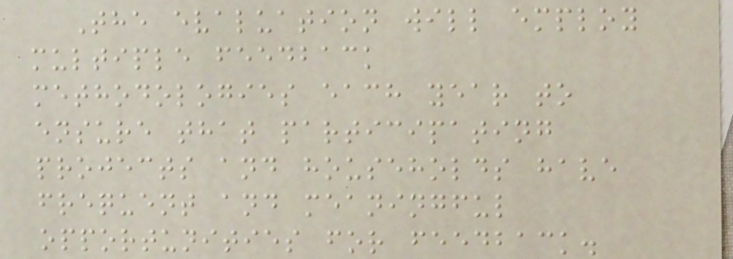The evaluation will employ
multiple feedback
methodologies each year to
ensure that participating
projects and households have
frequent and meaningful
opportunities for feedback.
